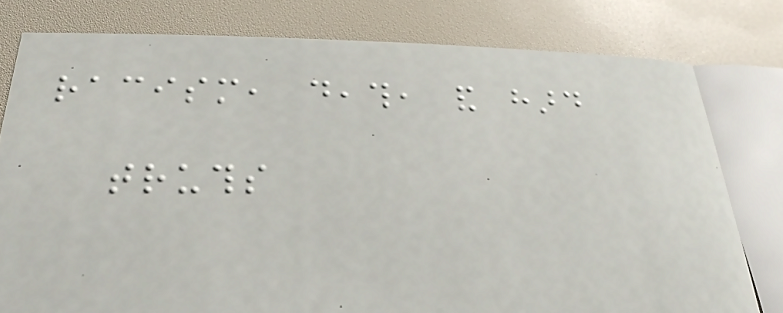racism, death, and hard
truths
